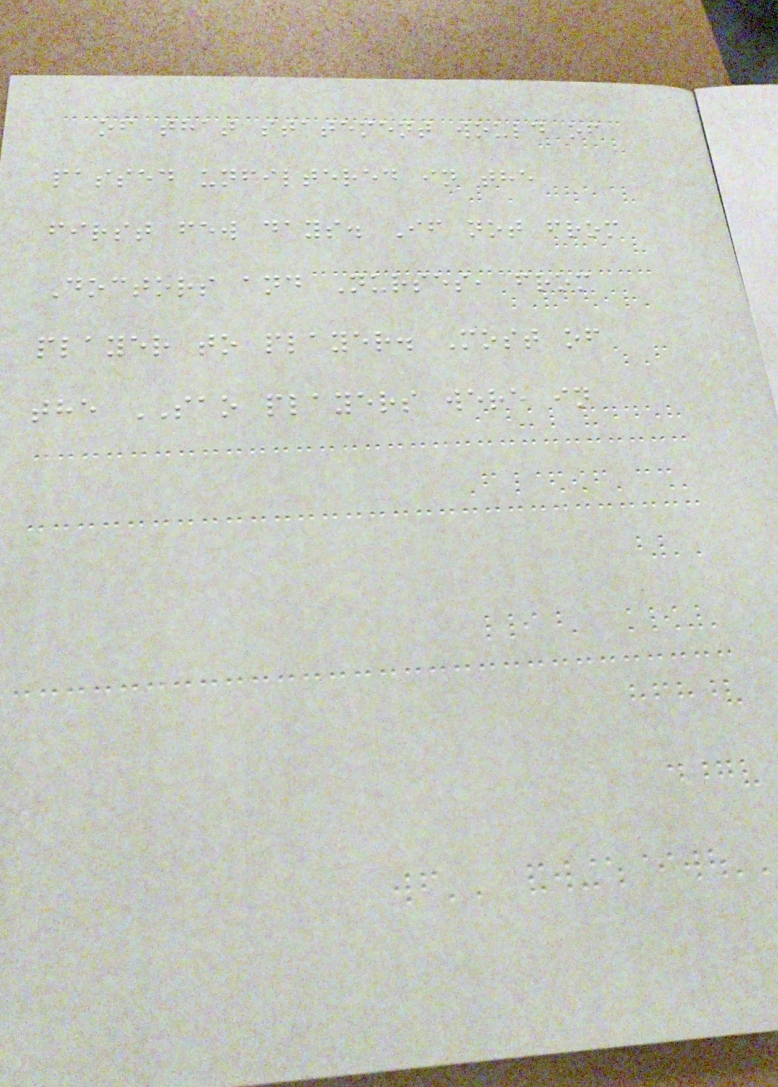of that statement would of
passed unfiltered in the
first few days. If not from
Doctors and Nurses, from
player to player. Most of
the SAO players were in
